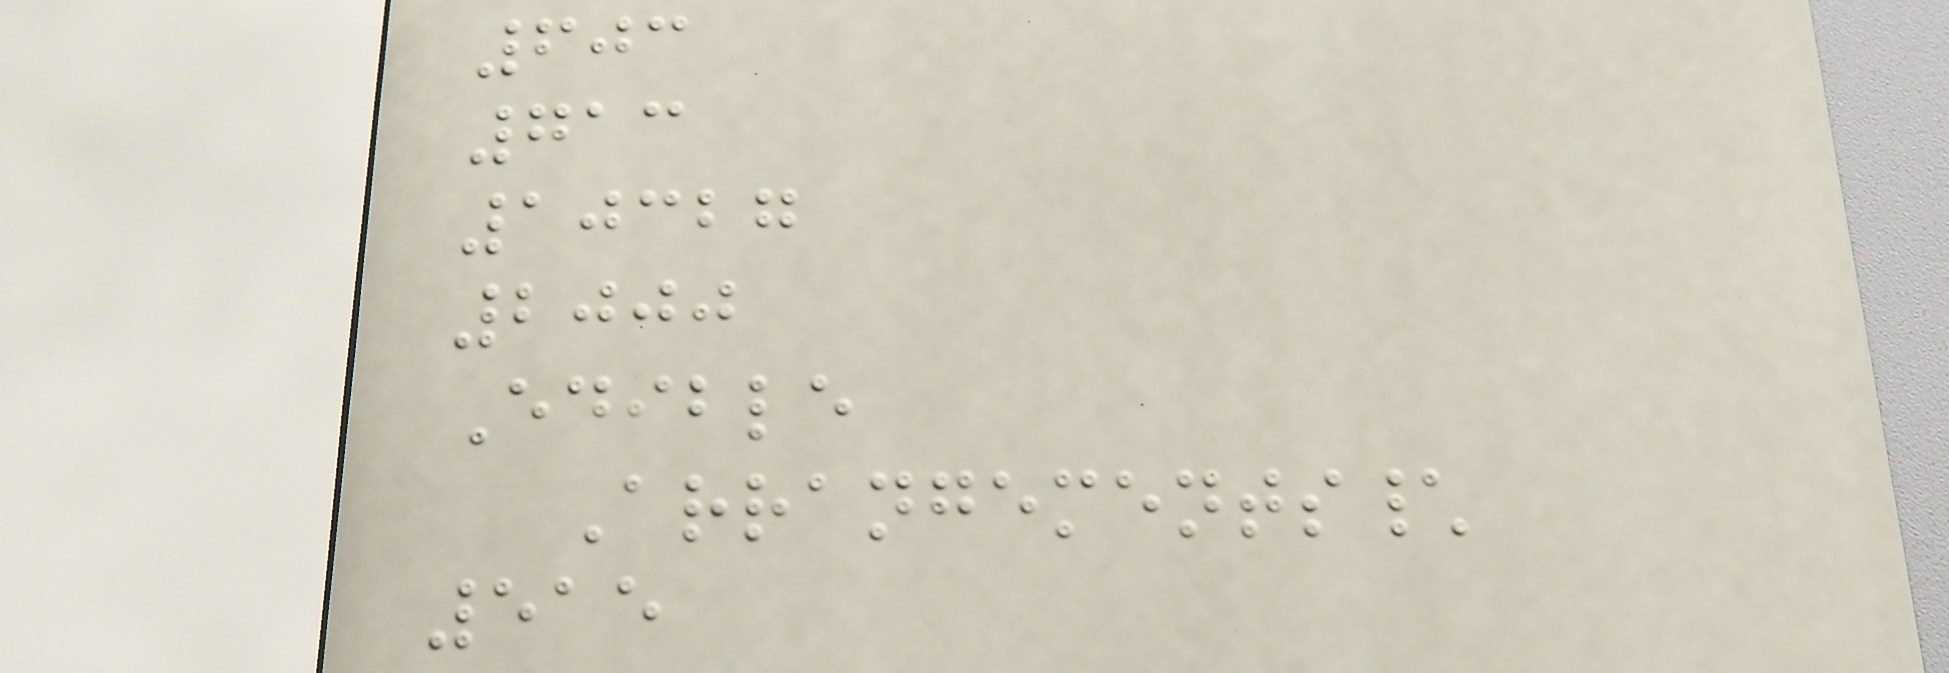603
713
10327
2000
Edible
Arrangements\
515
